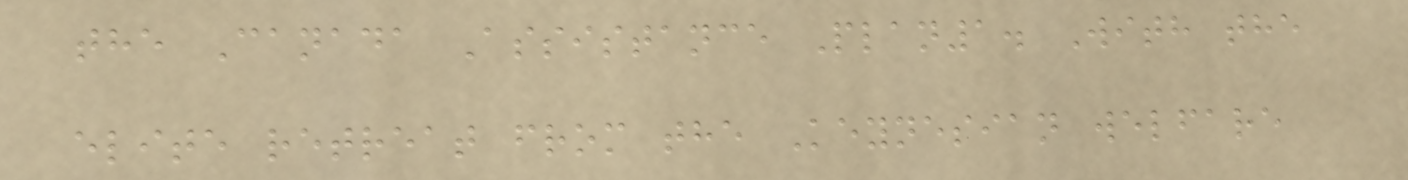the Canada Assistance Plan1. With the
elite retreat from the Keynesian welfare
